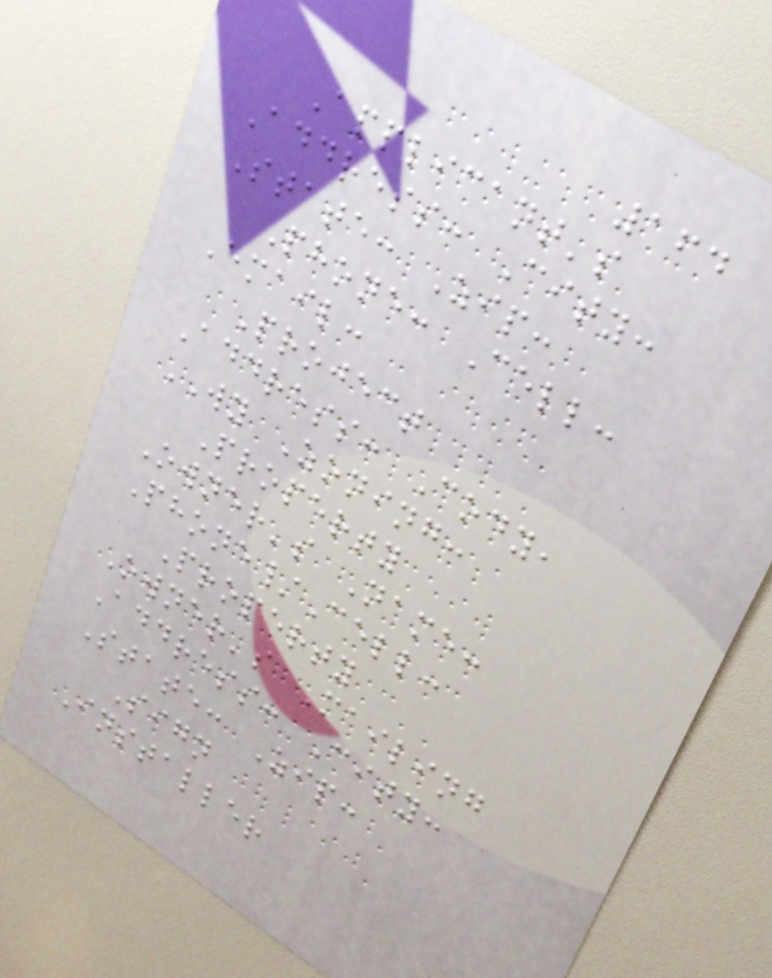164
Applicant's
Address: City:
State: Zip:
Phone: Cell:
Email:
Project
Address: Cody,
WY Zoning:
Property
Owner's Name:
Phone/Cell:
Property
Owner's Mailing
Address: City:
State: Zip:
Sign
Installer
